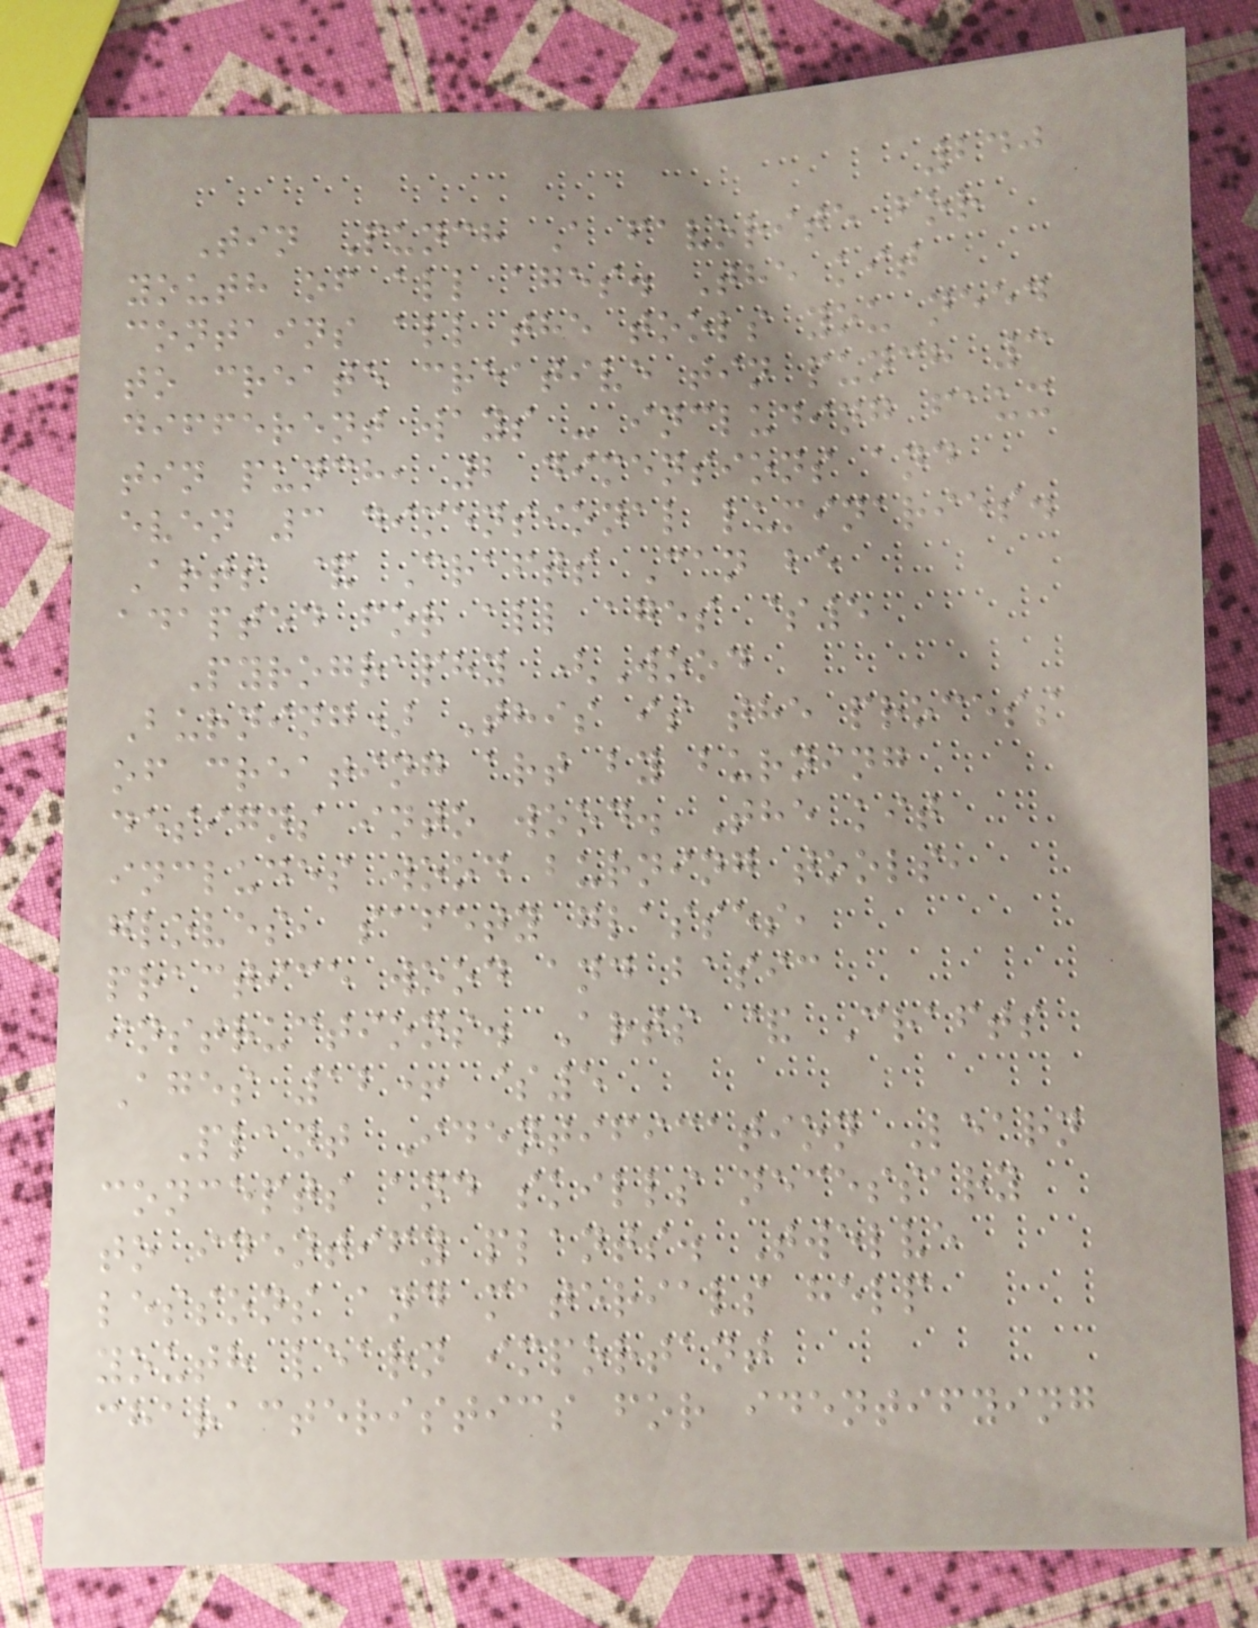240
Tin Punch A favorite for
youth of all ages. The kit
contains all the tools you need
to create creative tin punch 3
different ways - including faux
tin punch, 2 dimensions and
even 3 dimensional luminaries.
Arts & Crafts Can be
adapted for all ages $5
Pyrography (Wood
Burning) This is the process
of creating art by burning
designs into wood. The kit
includes wood burning tools,
gloves, safety glasses,
practice wood and basic
instructions. Arts & Crafts
Ages 12+ $5
Plant Identification Learn
concepts and skills necessary
to identify plants. Twelve
lessons and materials help
youth learn important
characteristics for identifying
